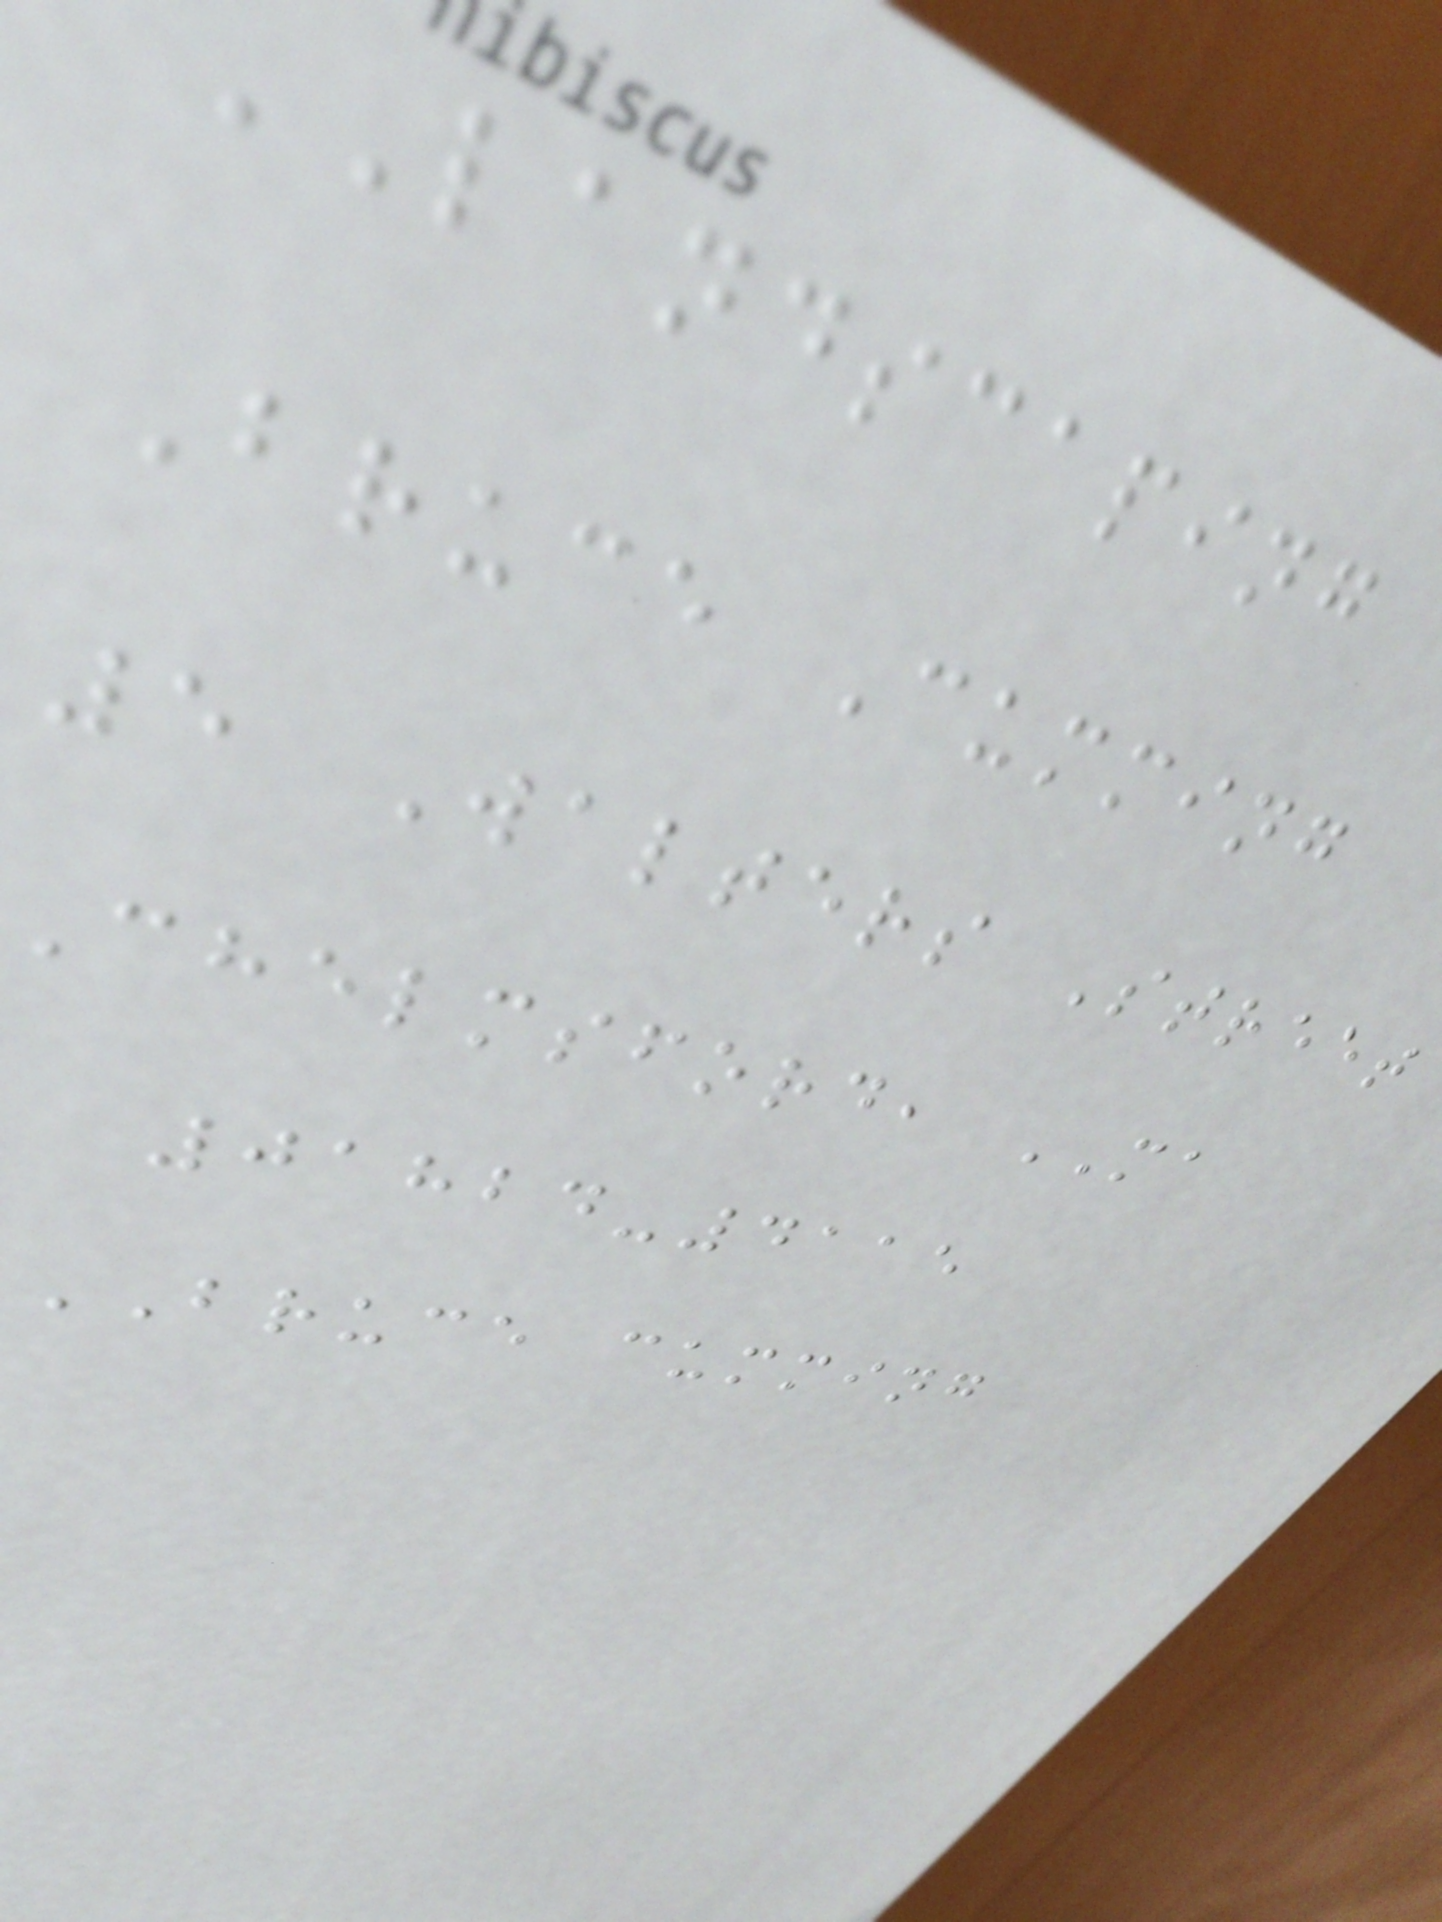landscaping
Bruce Cumming
5 Walters Street
chelmsford, MA
01824-4115
BRUCE cumming
